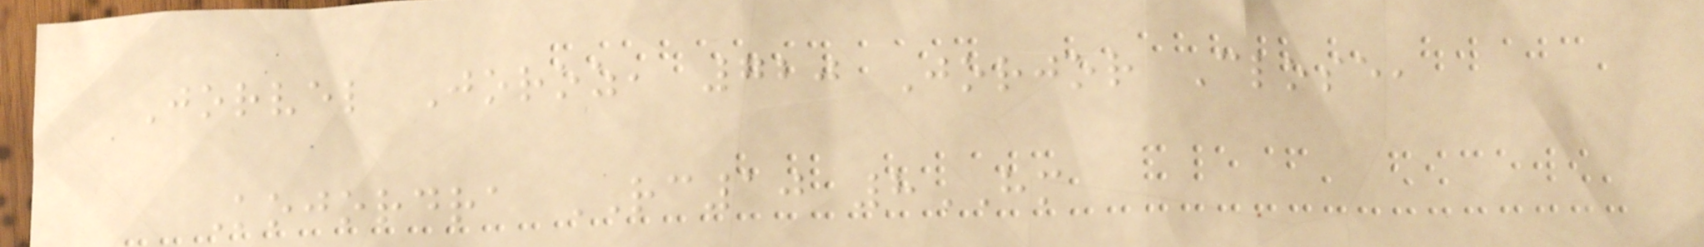Jorvel Joroz, 720 Jorjor Close,
Kojordra RC10 8HM
